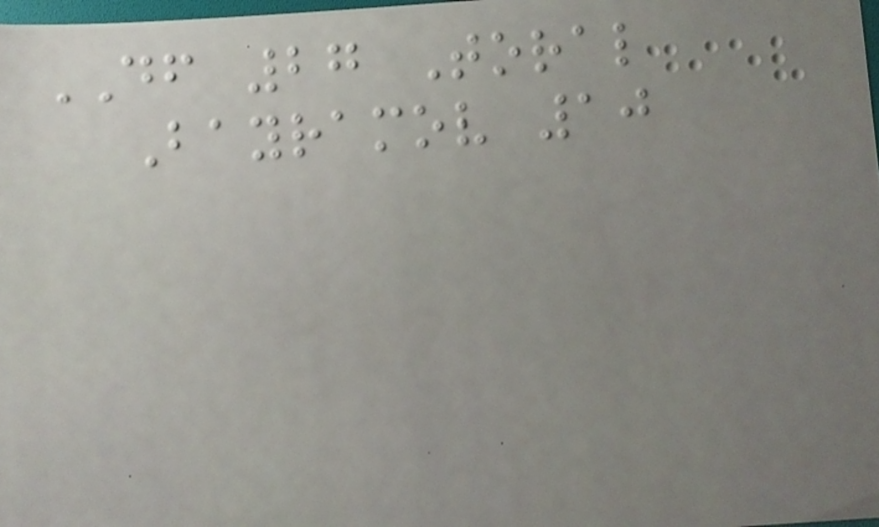DF 27 Toral
Bayramov 10
